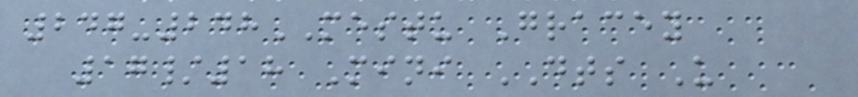247-248MESTU Gracey
17/18 Mini DTS U
